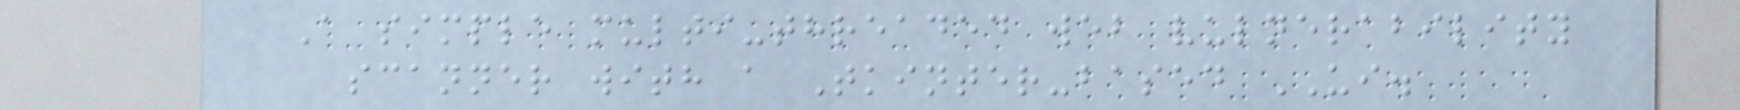A simple multi-threaded web vulnerability
scanner with a Tkinter-based UI.
